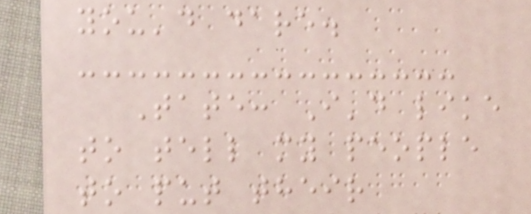you'd dare.
Tate: I'd like
to tell my people
to put their
